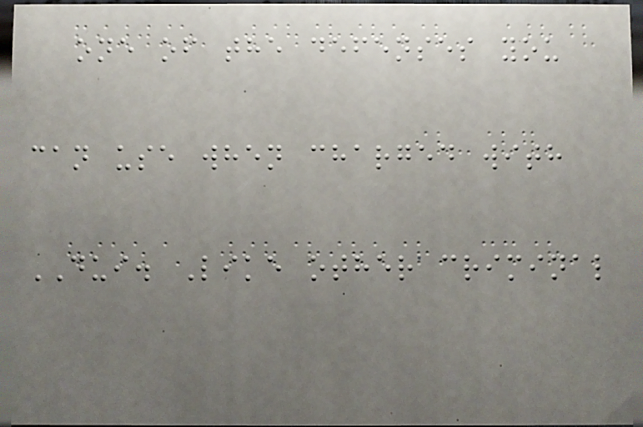one of the defenses you
can use when charged with
DUI. Like other criminal
